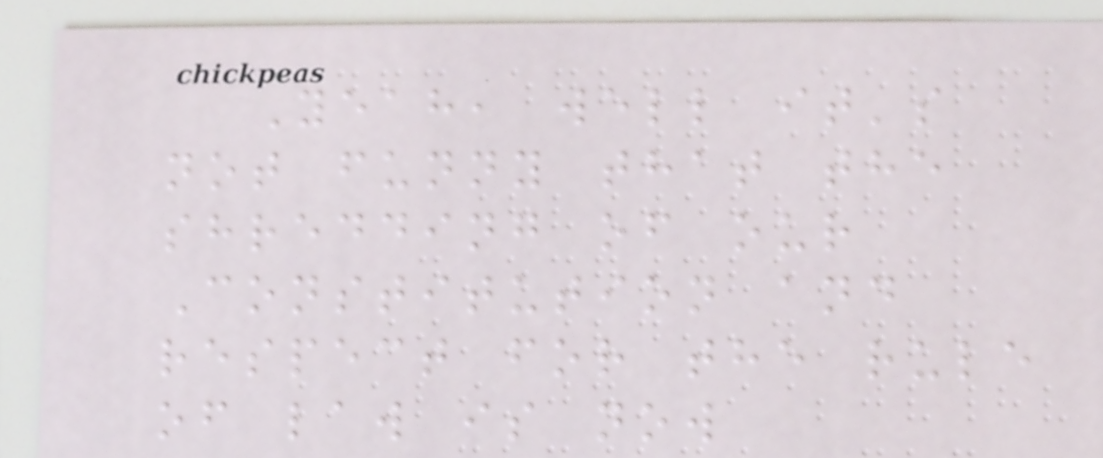Yeah, well it's
not funny that the
shredding of our
Constitution and
respect for the rule
of law is now
